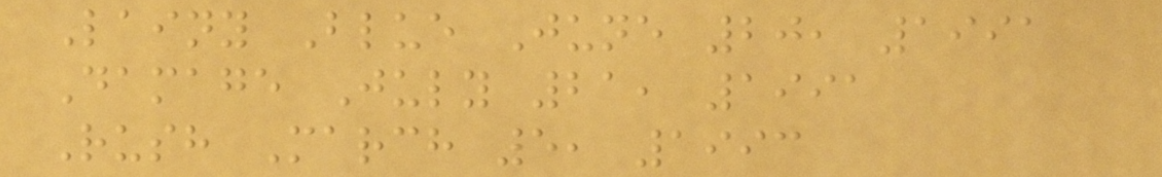Lainy Blue June 20, 1991
Damage July 21, 1991
Rush March 5, 1993
